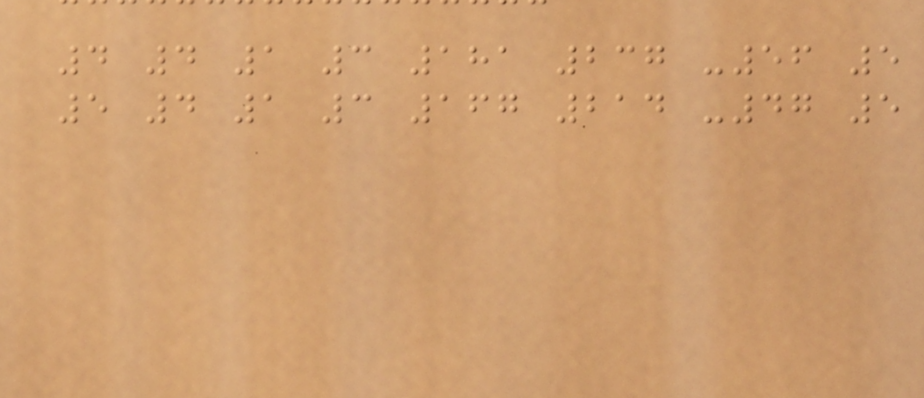4 4 1 3 181 237 -56 5
5 4 1 3 167 214 -47 5
